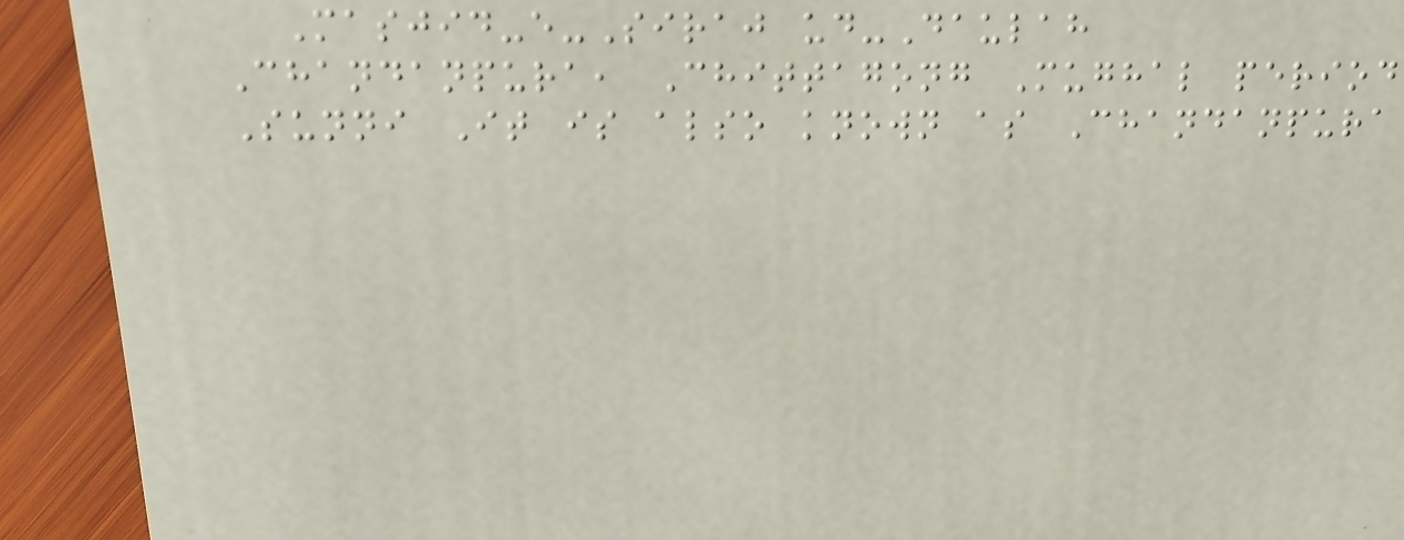Masjid-e-Siraj ud-Daulah
Chandanpura, Chittagong Mughal period
Sunni It is also known as Chandanpura
